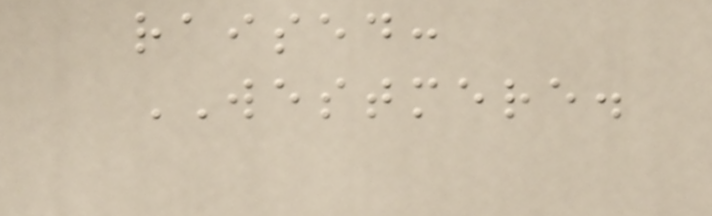raised:
WESTMERE.
